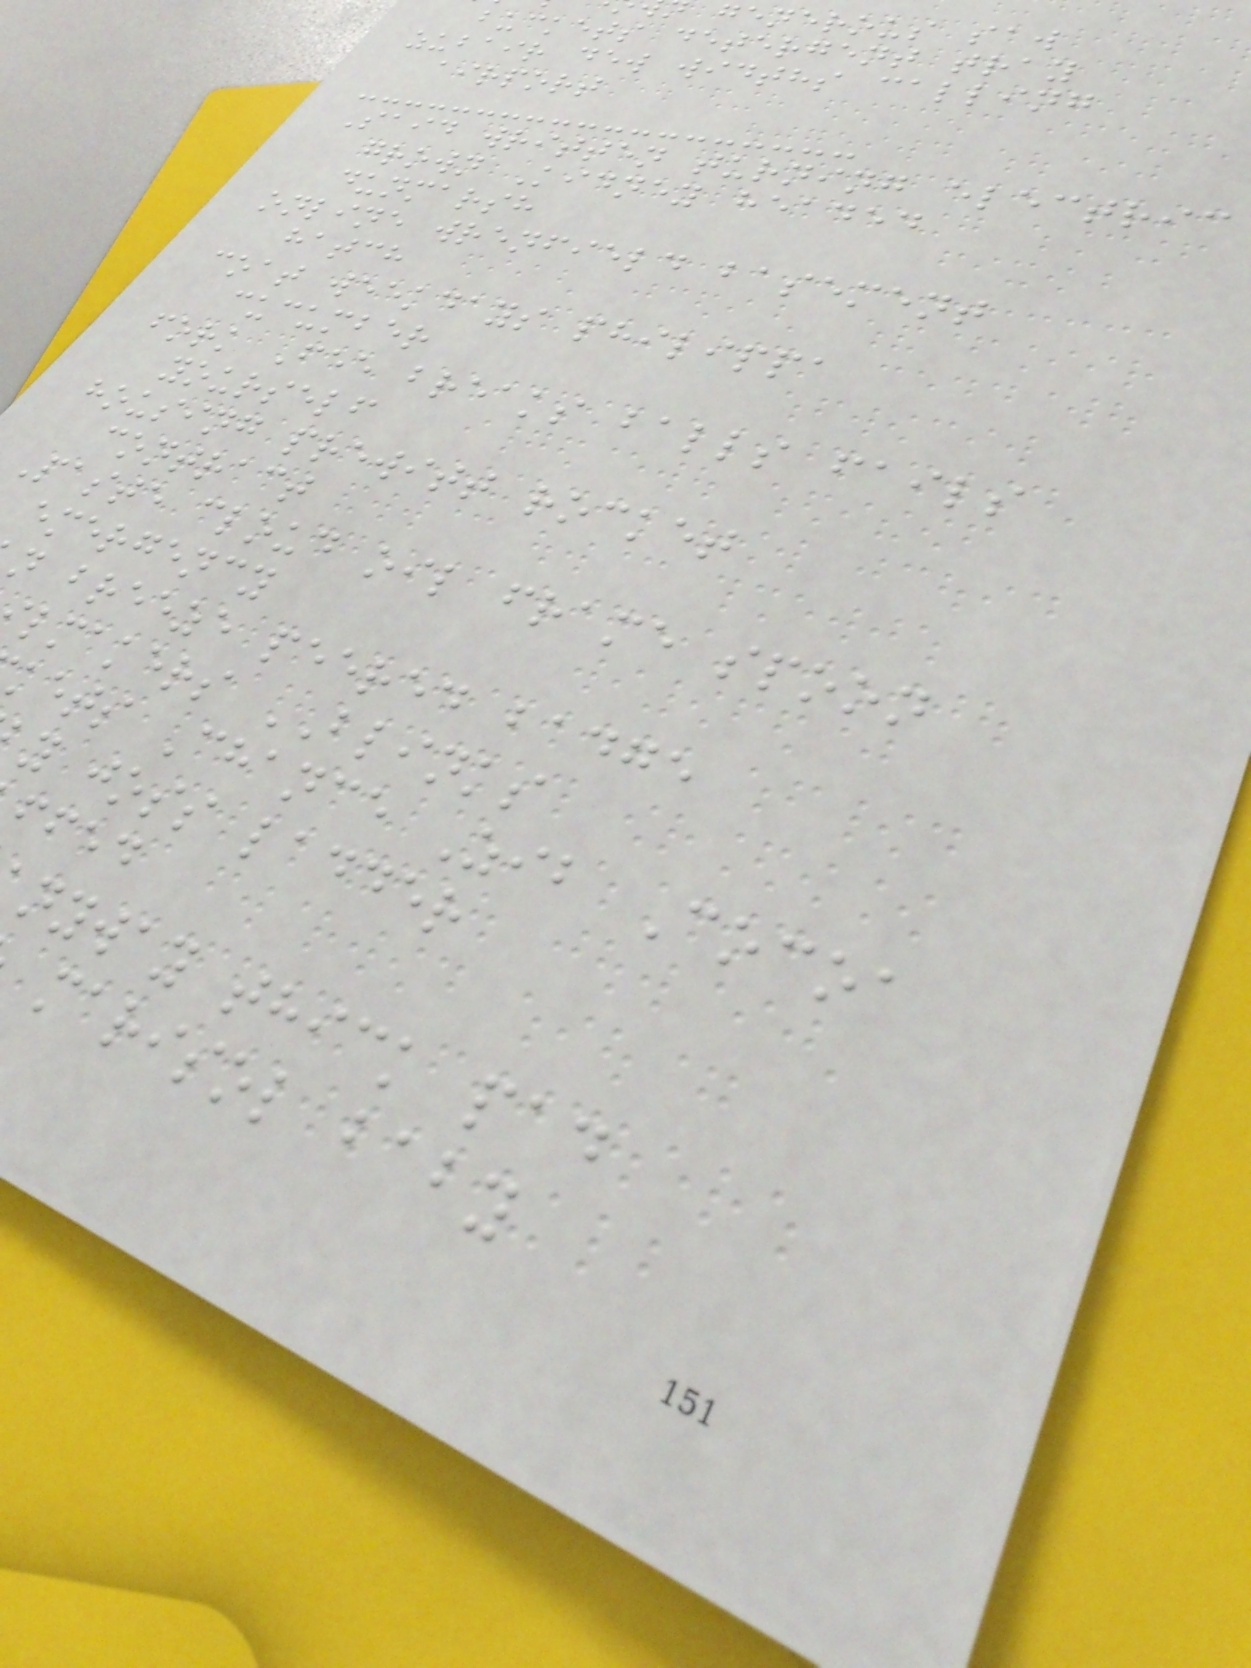generous saw
buckets detergent tray
zubair dew widths calling
airport
Said written turning electric
grown Kidney headed
dunmarsh
online wrenfield basement
hatch
coat weekdays philippa
cucumber
fork Fee breaks balls fails
yourself
housing prewitt rocket
contract
Paste cloud oil frame spoon
emergency
n breeze peered badge
lmakers BLINKS
kets Chance Zib Cocoa
y joss ladder
ffed
nyway thick pad
marisol baby
